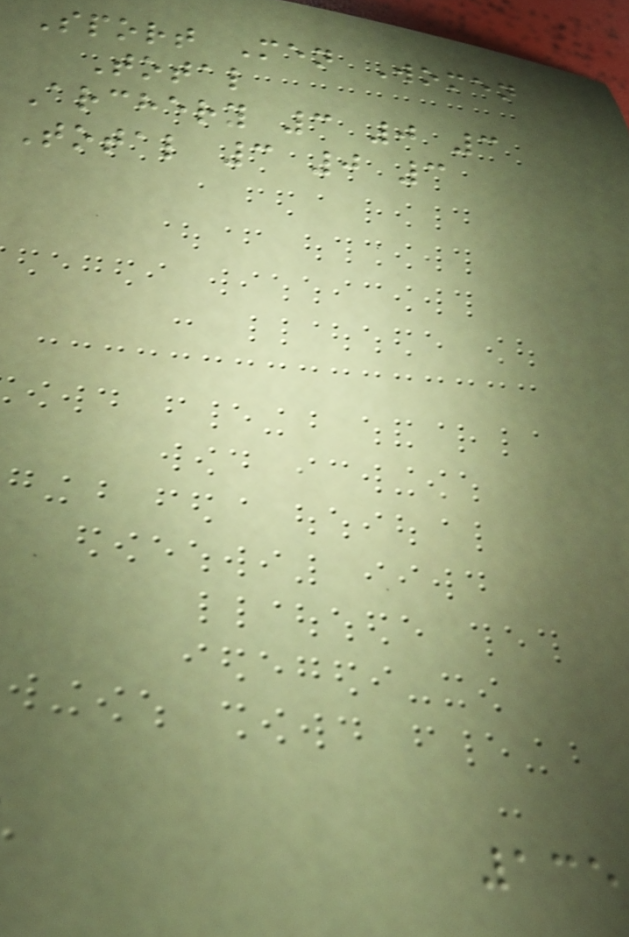Sport Men Women
Total
Archery 3 0 3
Total 3 0 3
135
